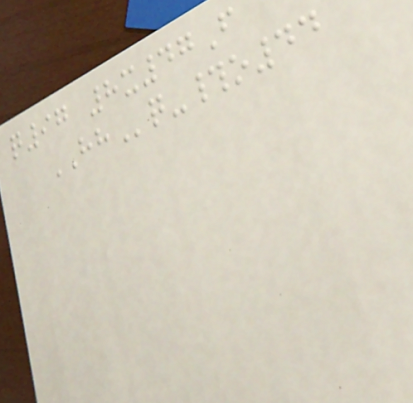q97 8x47F
HHq-#o44
